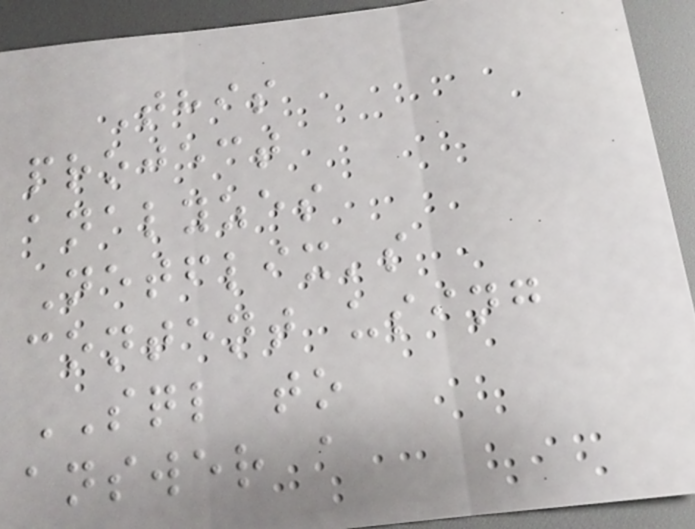This
project
analyzes
Netflix's
content using
SQL to
answer a
